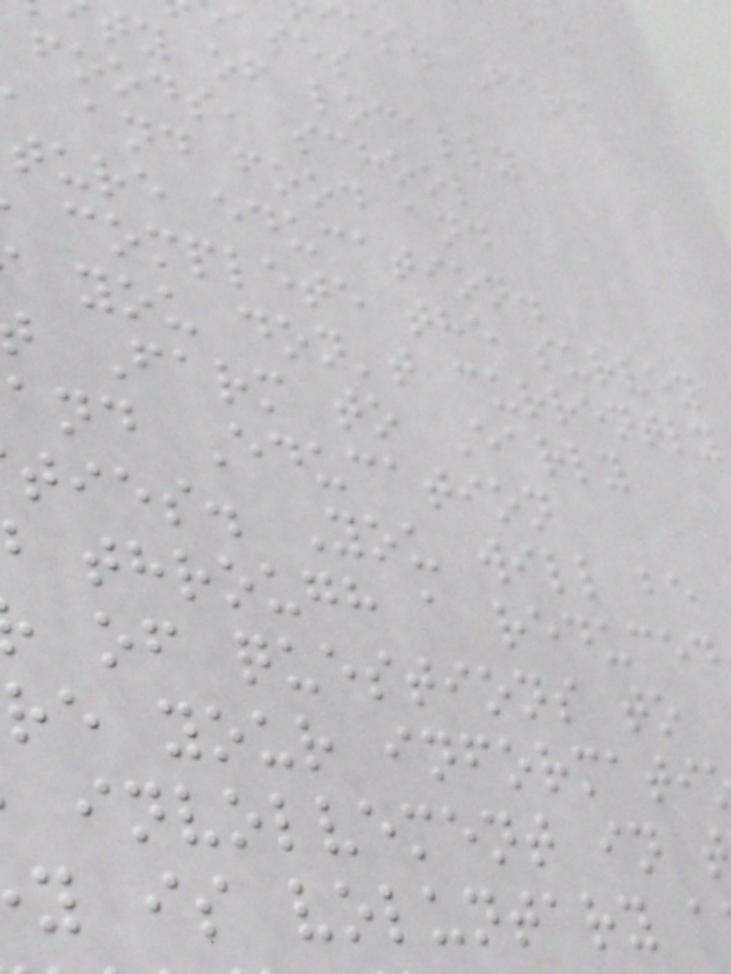es. Farm
ty of locally
foods, school
and food and
ture education.
complete the survey
you don't currently
Farm to Early
and Education
ties. You will be
through a reduced
of questions to
re your informati
involvement in
y is voluntary a
